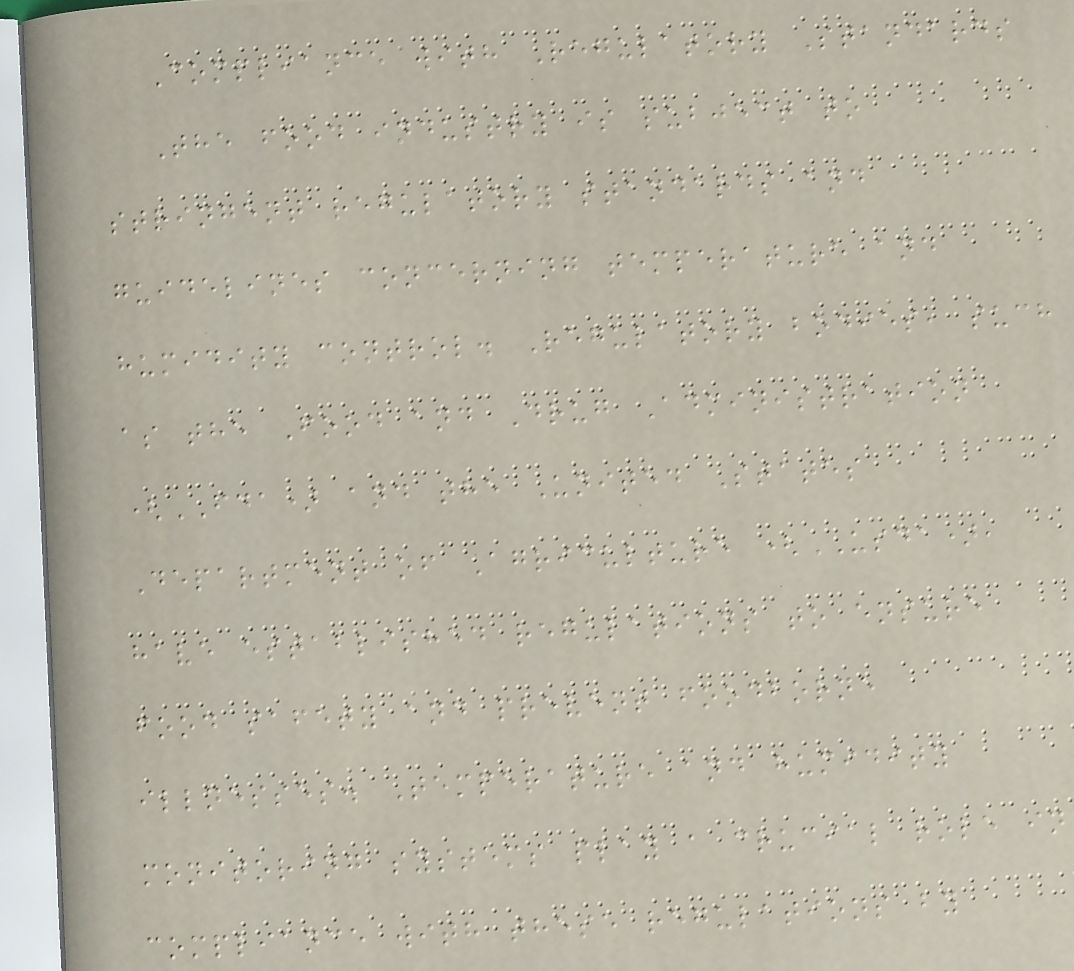Compliance with Regulatory Standards
The food industry is subject to
stringent regulatory standards and
guidelines concerning temperature and
humidity control. Regulatory bodies, such
as the Food and Drug Administration
(FDA) and the United States
Department of Agriculture (USDA),
have established regulations to ensure
food safety and prevent foodborne
illnesses. Temperature and humidity
monitoring systems play a crucial role in
compliance with these regulations by
